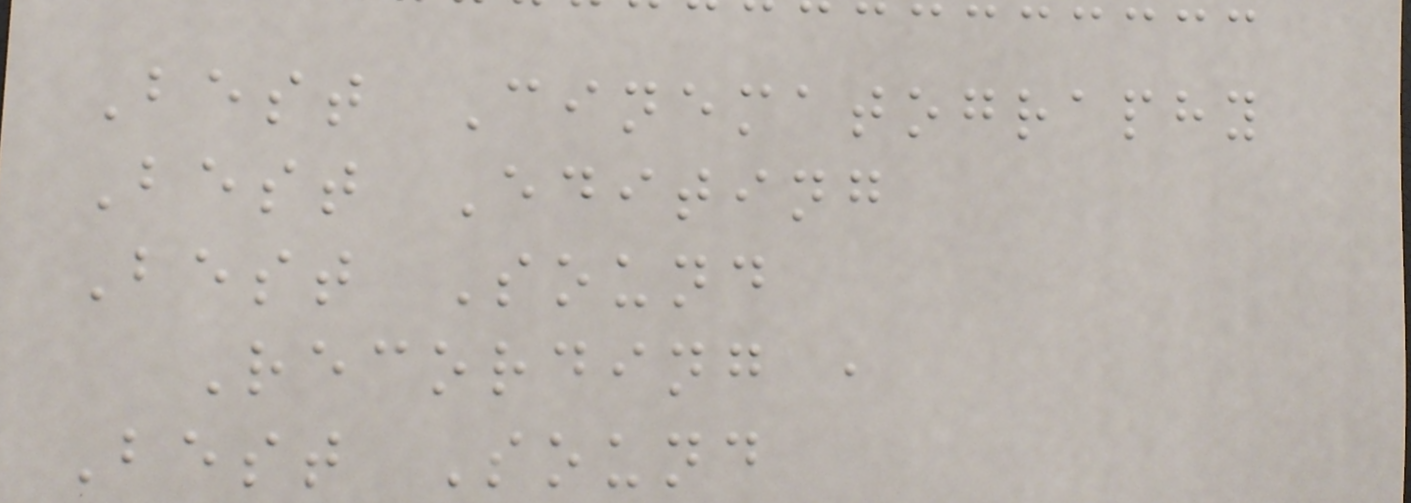Best Cinematography
Best Editing
Best Sound
Recording ,
Best Sound
